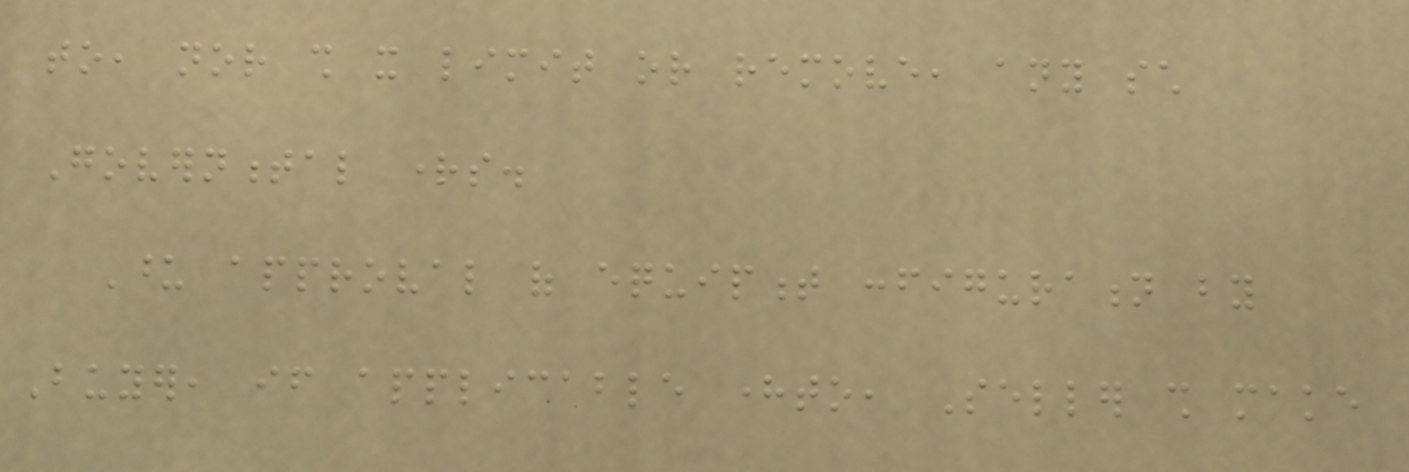to, nor shall it limit or remove, any such
Governmental rights.
Upon approval of equipment configuration by
Buyer, if applicable hereto, Seller shall make
